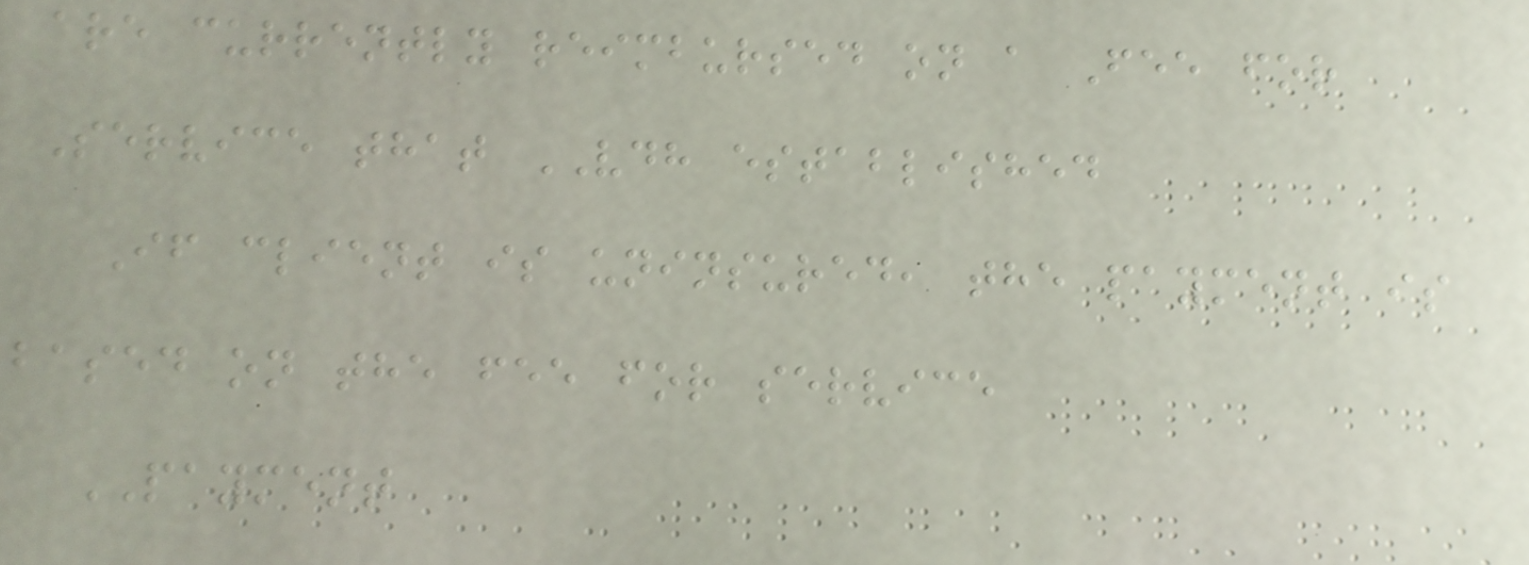are currently reimbursed on a Fee for
Service that VDH established
If client is uninsured, the payment is
based on the fee for service
PAYMENT
